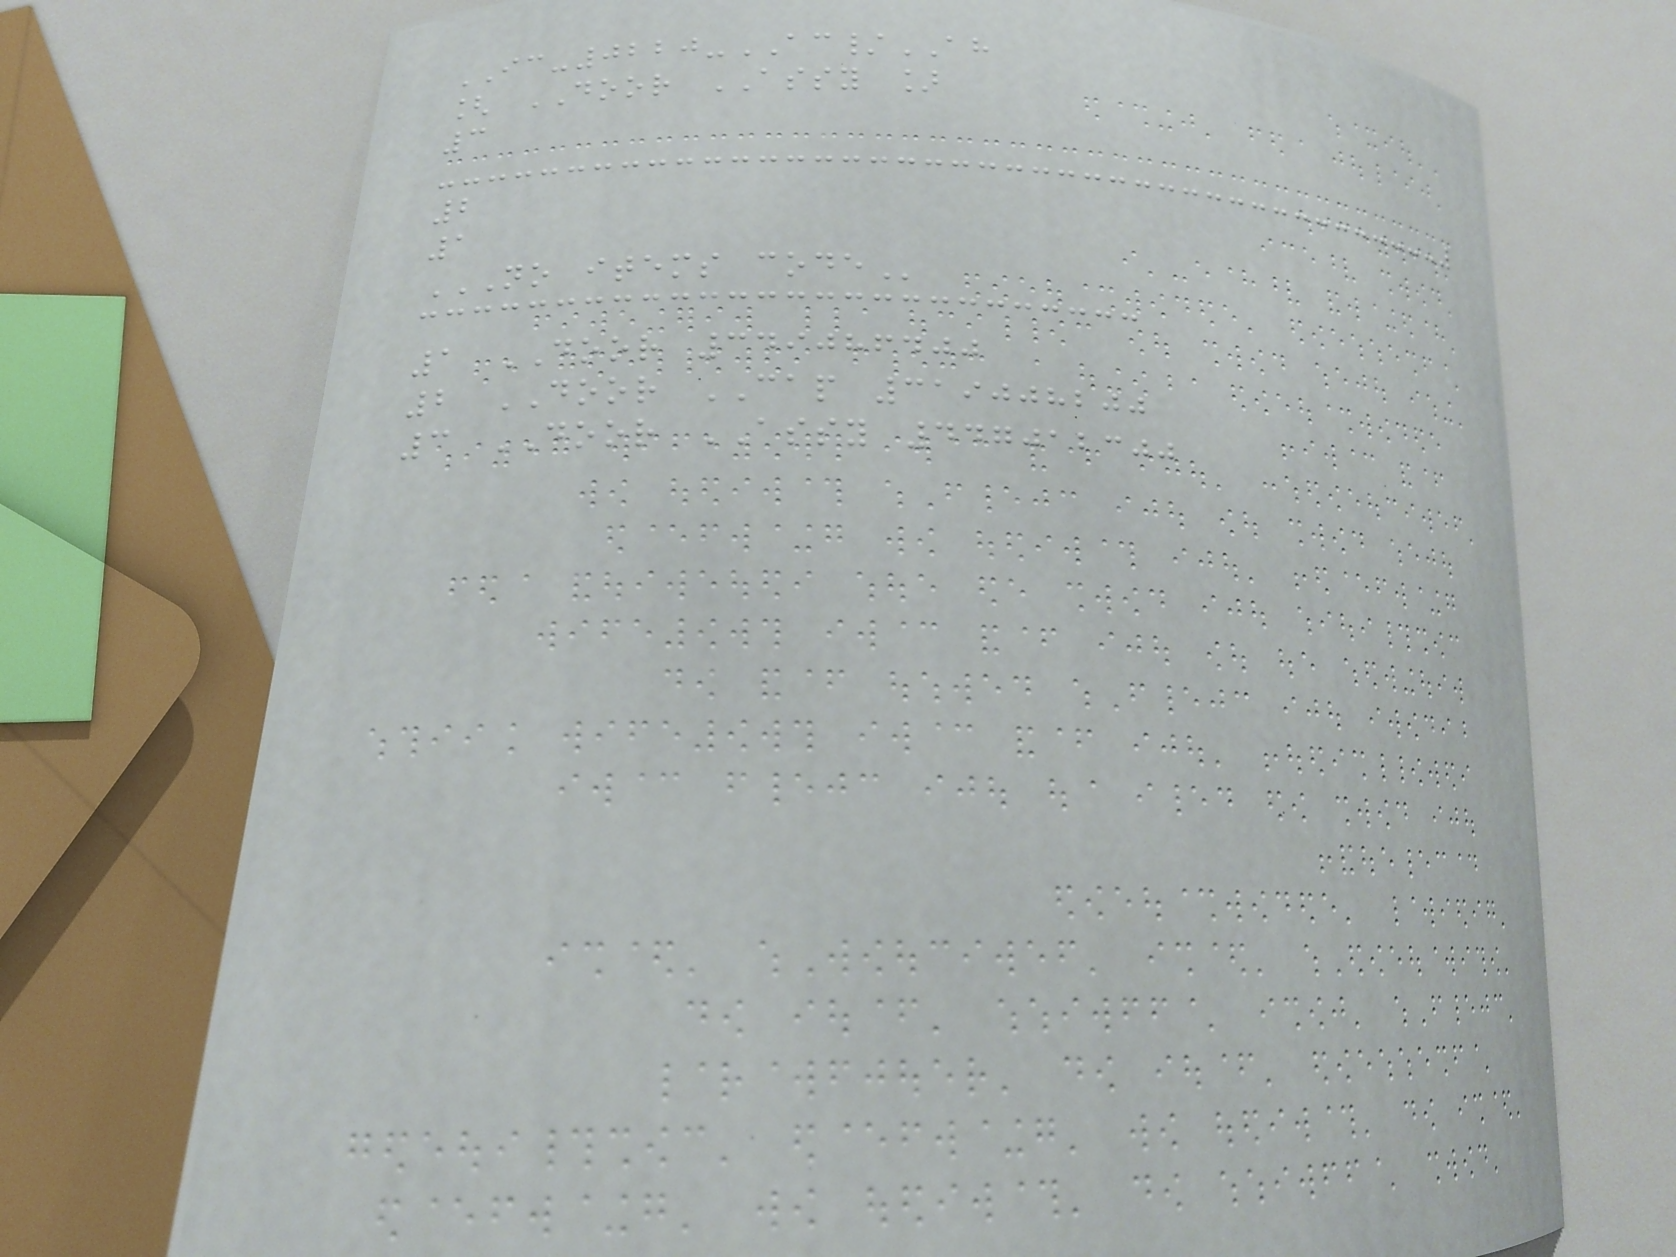IC-0220-AC/AH
[ DOOR ASSY ]
3
2
1
NO ITEMS CODE
1 DOOR 349086400
2 DOOR CAP 319008200
3 DOOR ASSY 447012300
